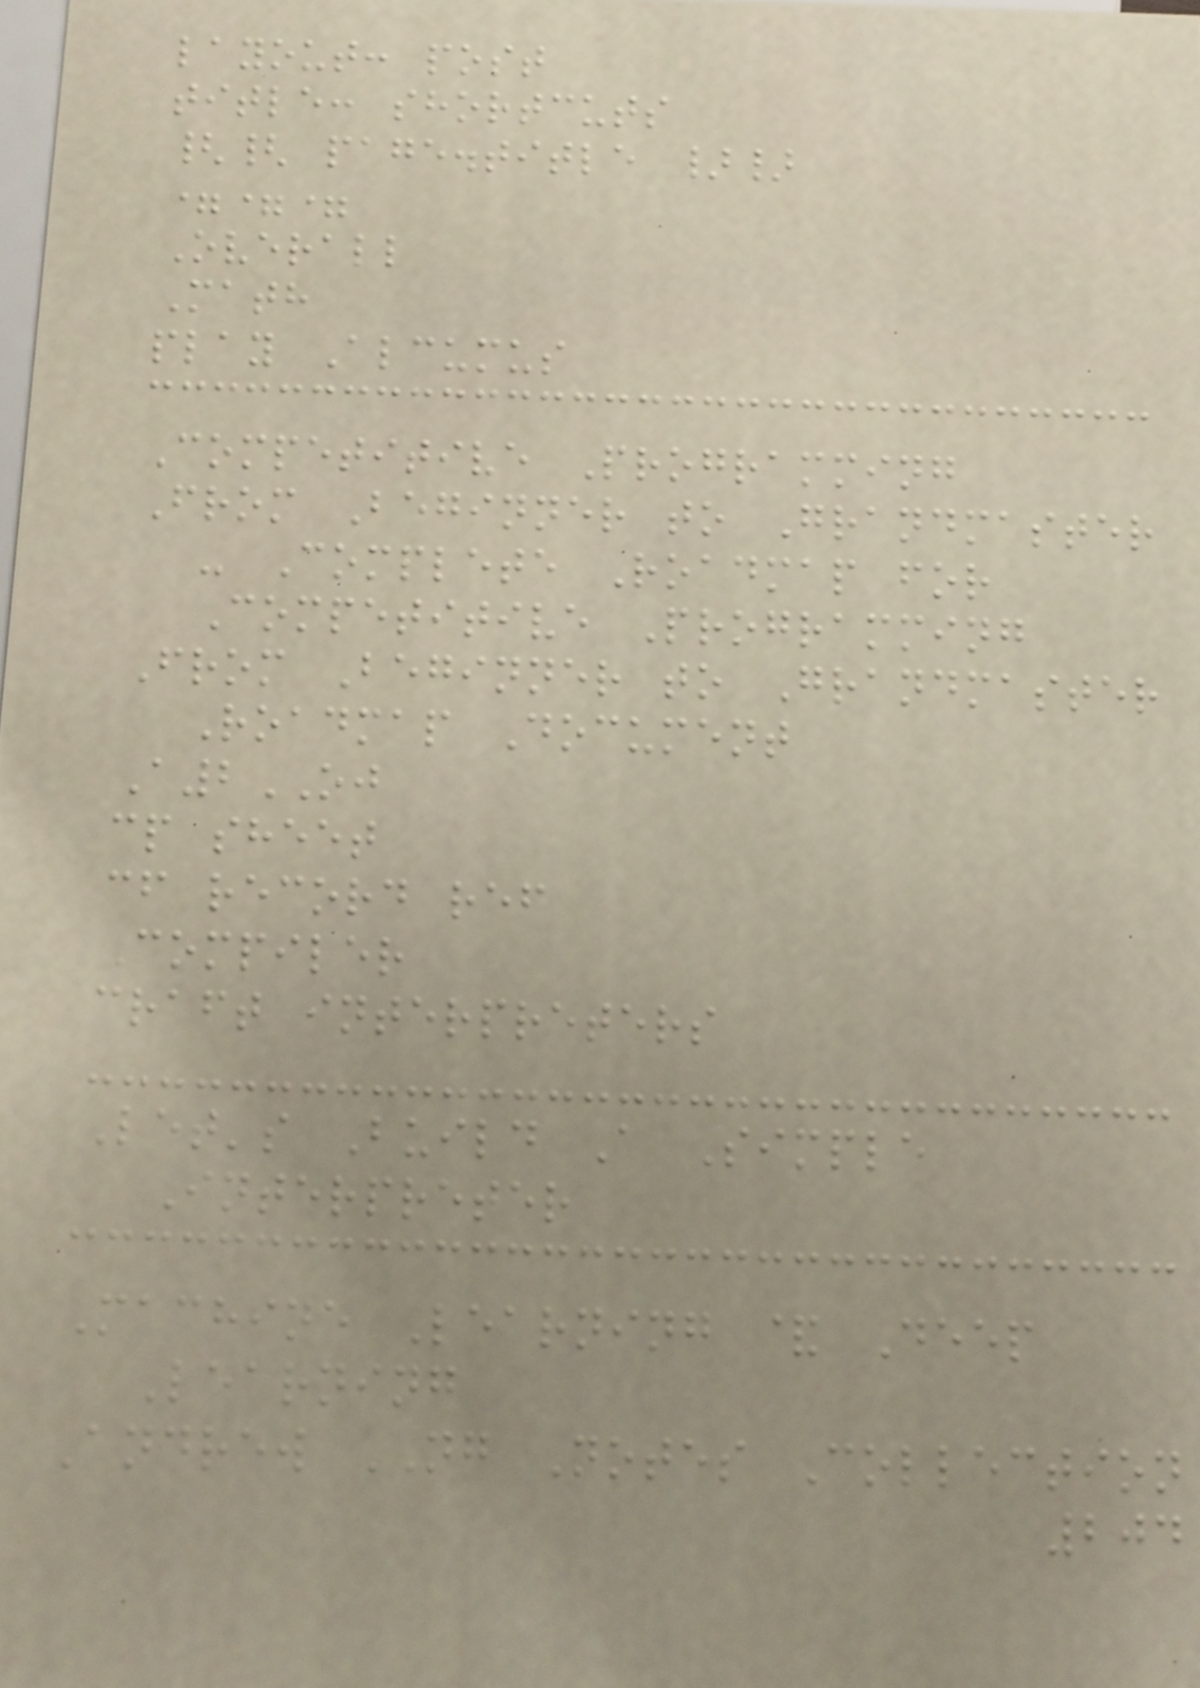layout: post
title: shortcuts
{{ page.title }}
===
Overall
Math
play Alcumus
Competitive Programming
From Beginner to Grandmaster
- Complete Roadmap for
Competitive Programming
From Beginner to Grandmaster
Roadmap Document
A2OJ
cp sheet
cf record ref
Compiler
craft interpreters
Let's Build A Simple
Interpreter
Machine Learning & Deep
Learning
Andrew NG Notes Collection
204
